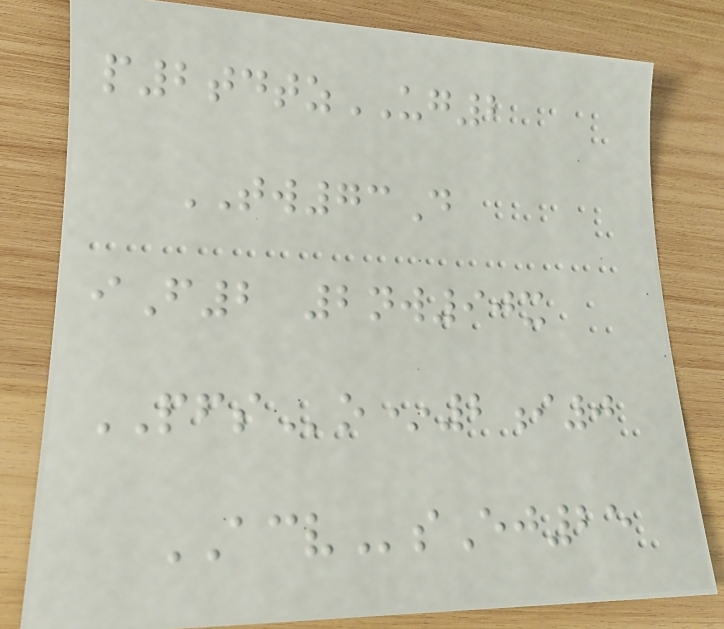p2tdtzUG2
TW73D
iF2 2nw90x
PFSo*2i0
ACVsEj25
